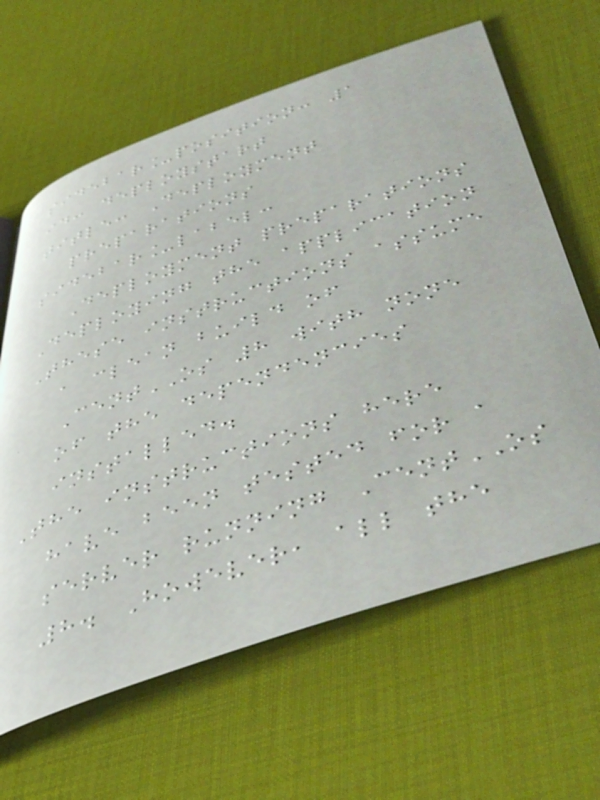sidebar_position: 1
id: deploystart
title: Deployment
preparations
sidebar_label:
Deployment preparations
Deploying the application
These instructions assume
a clean build of
CentOS 8 with none
of the dependencies
installed.
The instructions here
have been tested for a
server running CentOS
8. However, all the
